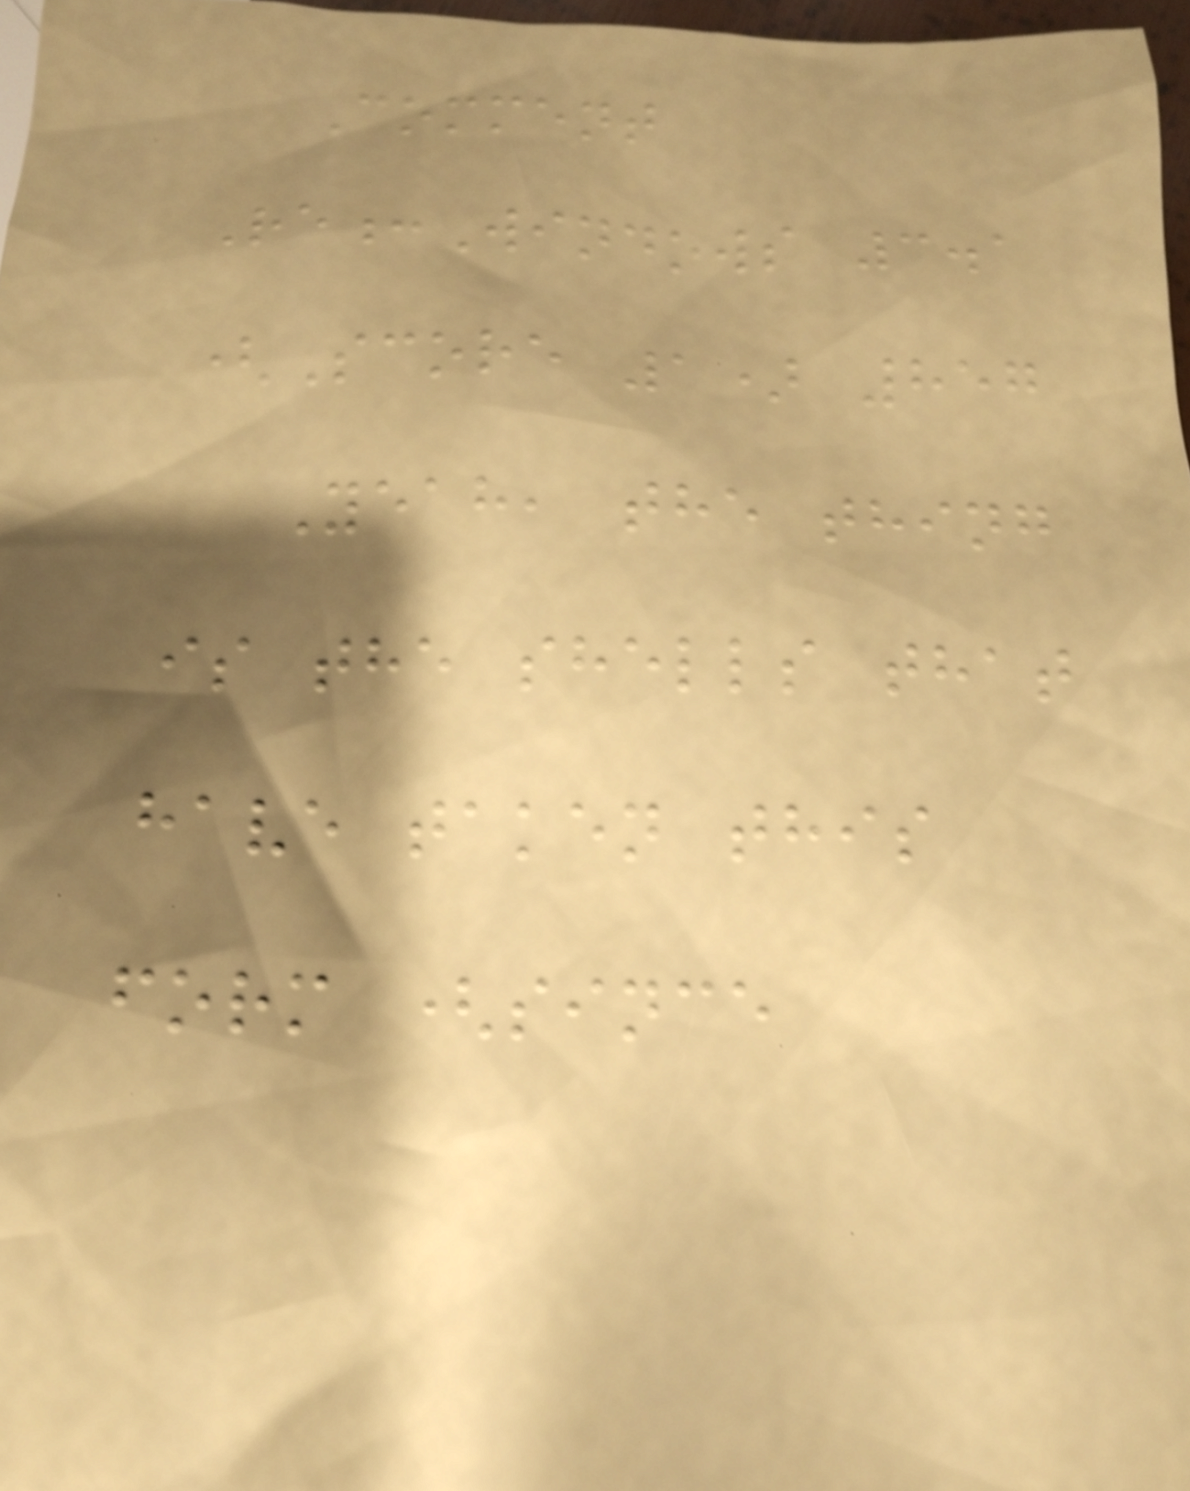Comment
Re:Windows 3.1
(Score 1) 857
Yeah, the thing
is the shells that
have taken this
form (since
